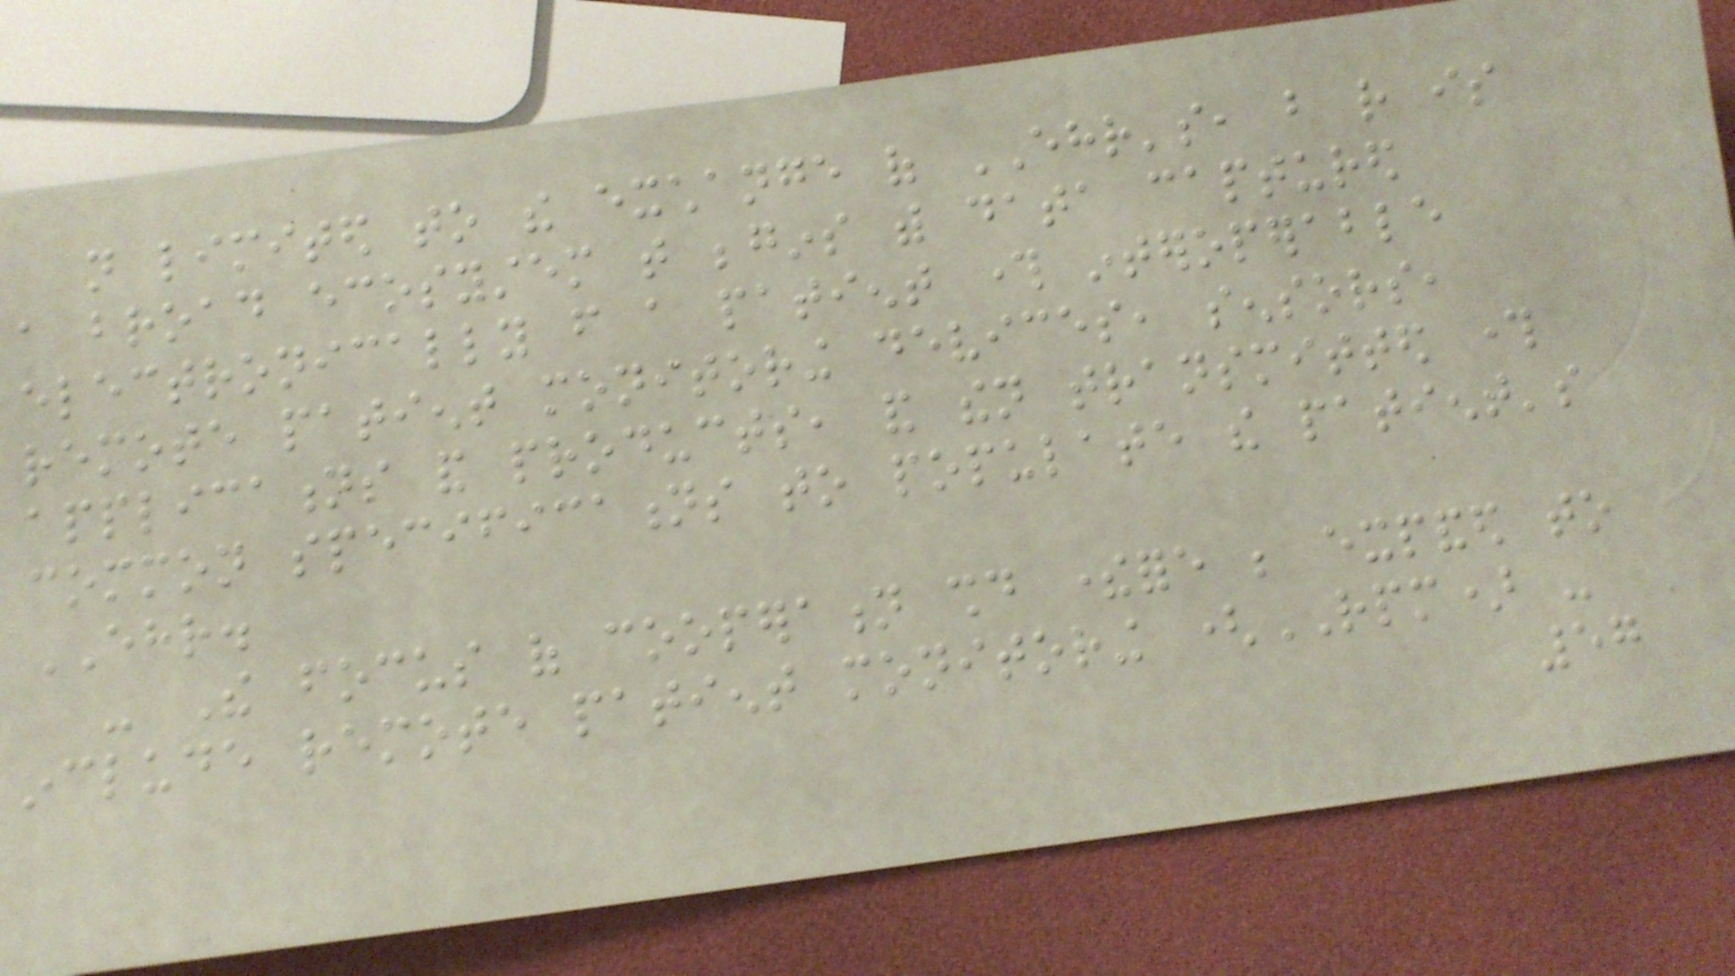not limited to the exchange of EHR's, but rather is
a broad ecosystem that begins with data captured
electronically from a patient through interoperable
remote patient monitoring devices, sensors,
applications and products, and then transmitted through
common specifications to populate the patient's
EHR.
- The focus of cooperation should therefore be expanded to
include remote patient monitoring (RPM) -
57
